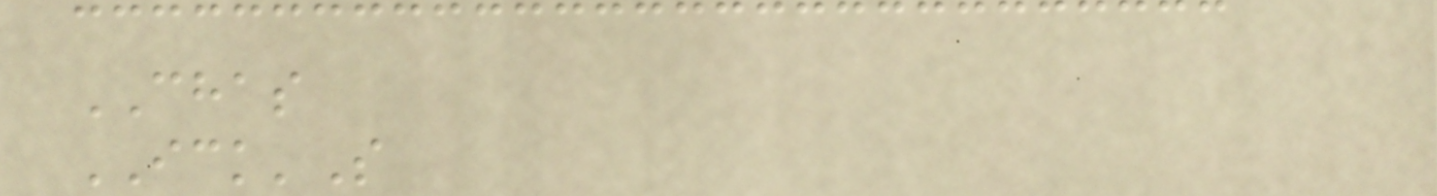CHAS
ICK'S
